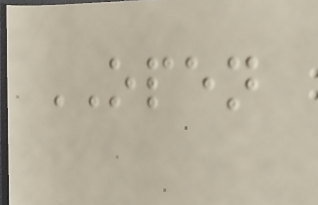OPEN
